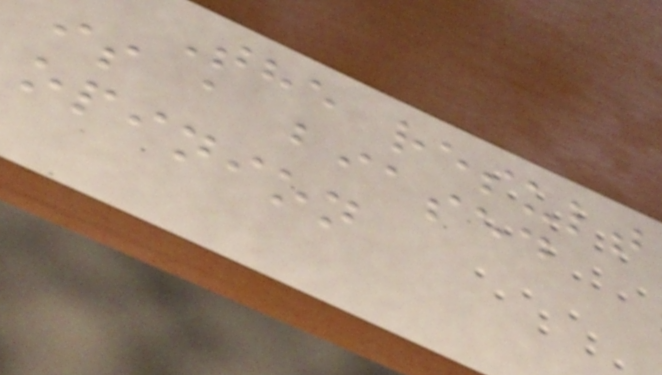The result
is a biased
opinion
